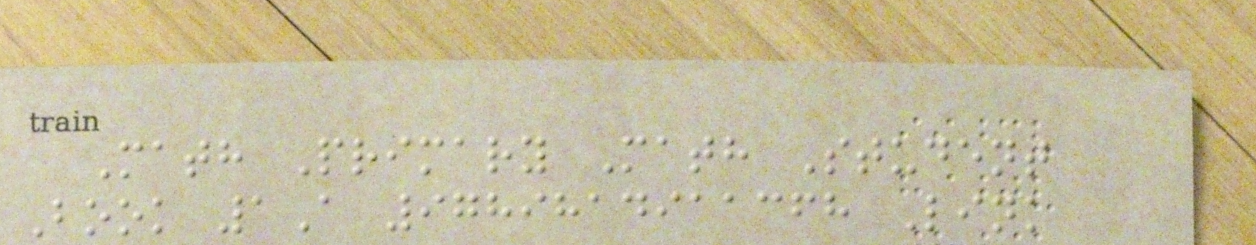Math Primary Math Student
Book 1A 9789814911368 Link
